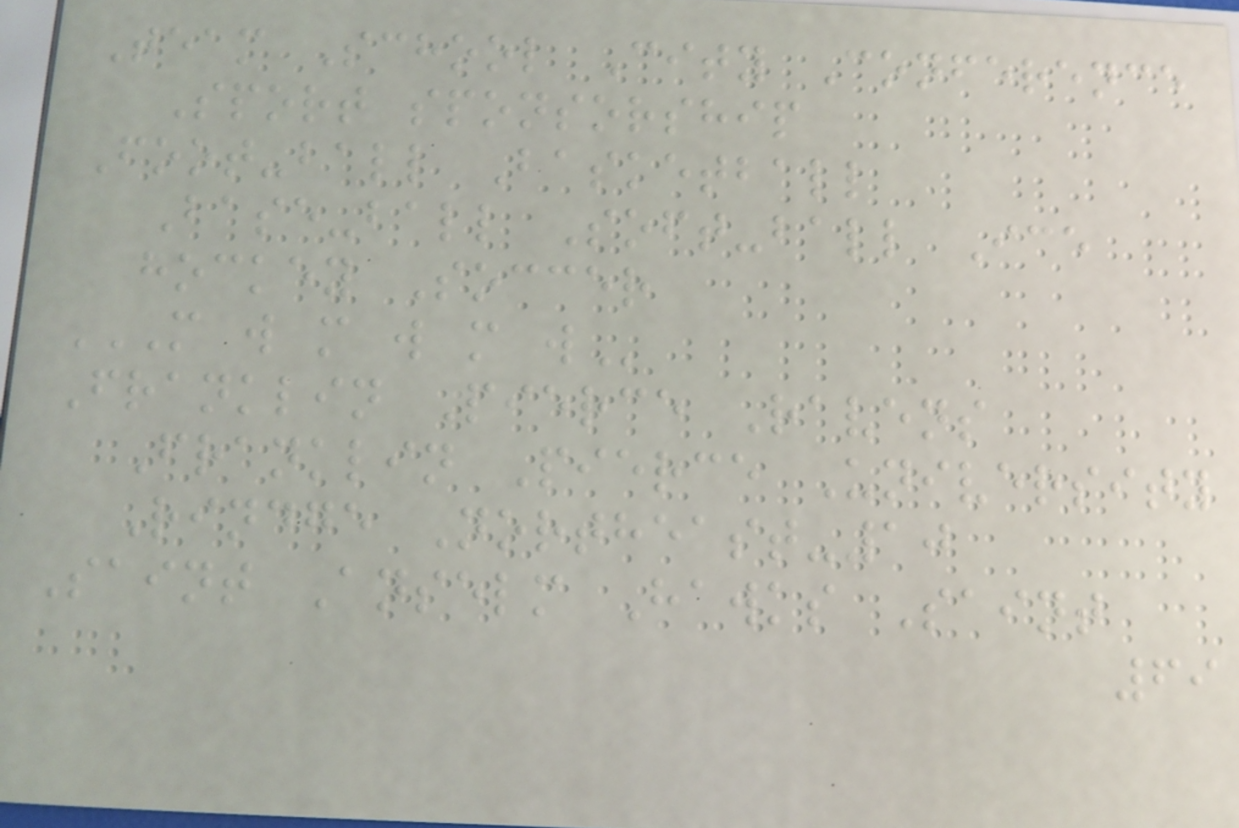Team School City Conference
Sport sponsorship
Foot-ball Basketball
Base-ball Soft-ball Ice
hockey Soccer
M W M W M W
Franklin Pierce Ravens
Franklin Pierce University
Rindge Northeast-10
Saint Anselm Hawks Saint
69
